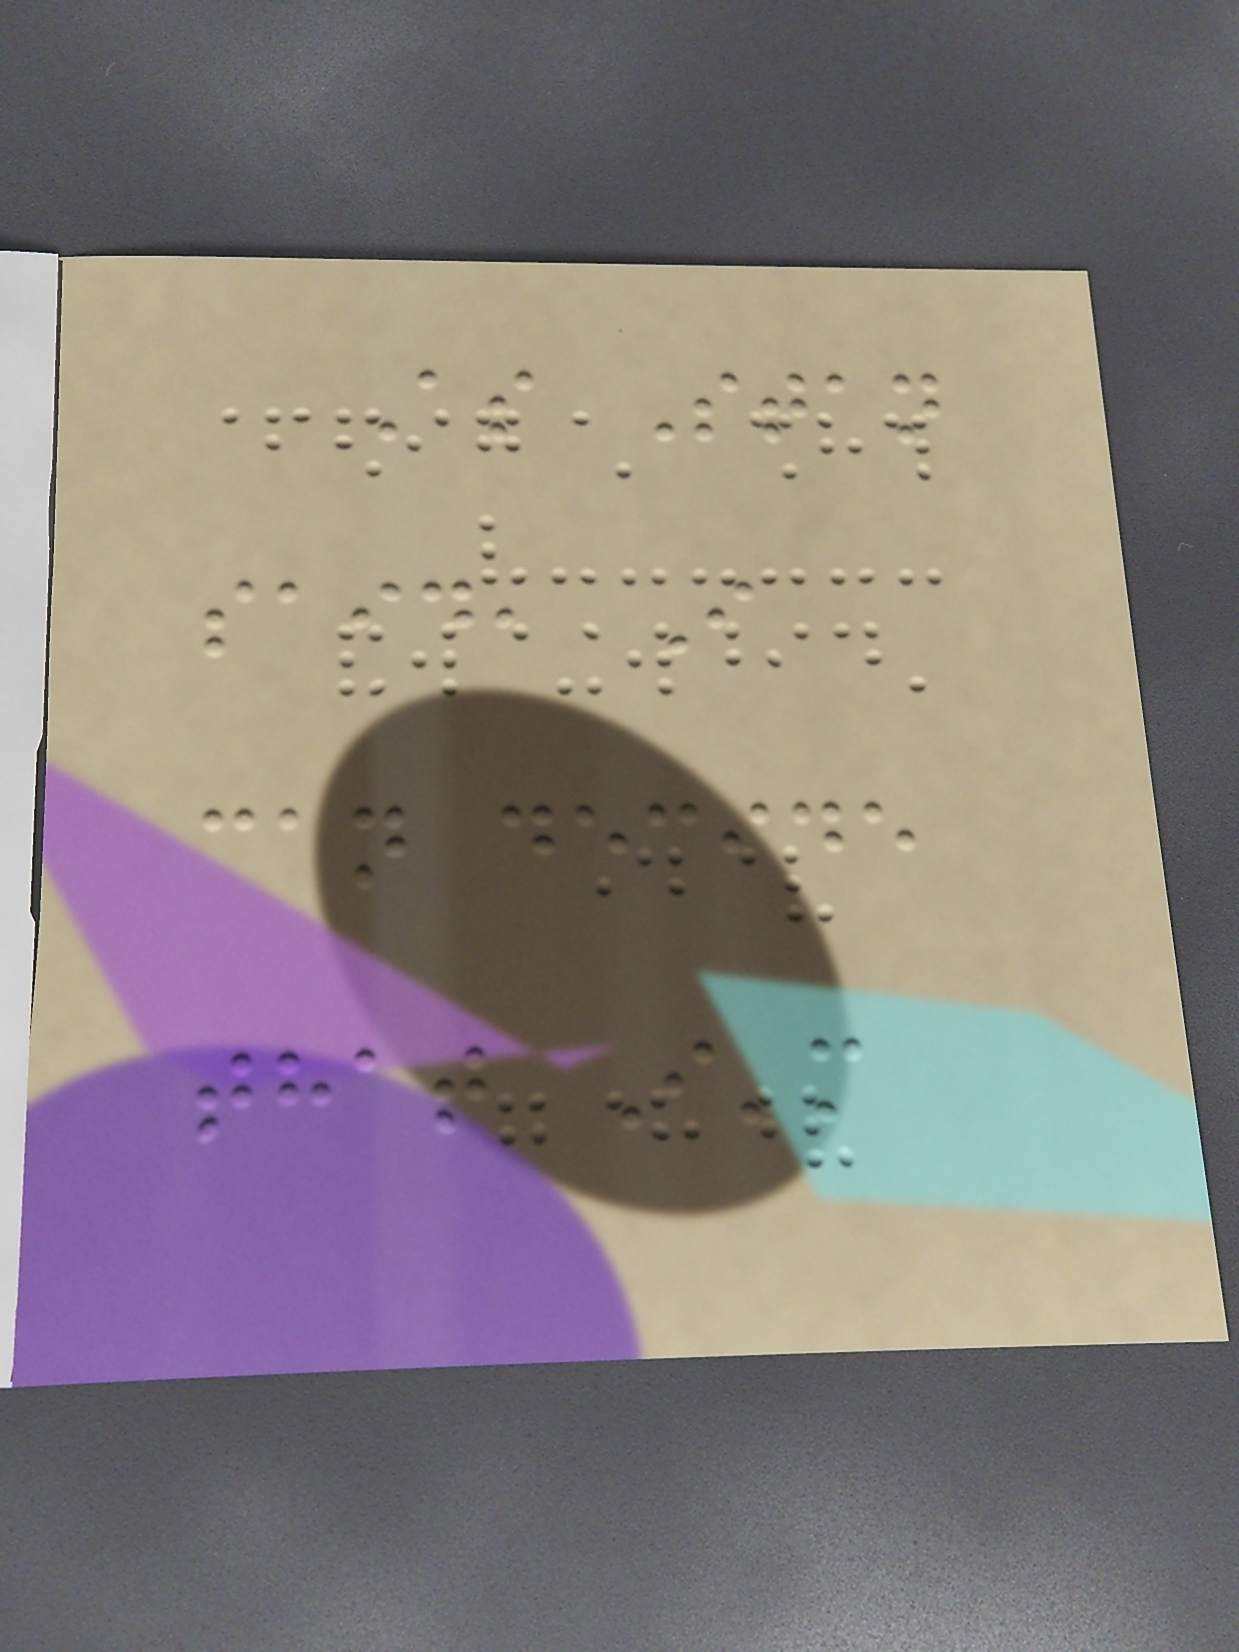As Stan
said, I
can decide
that I'm
